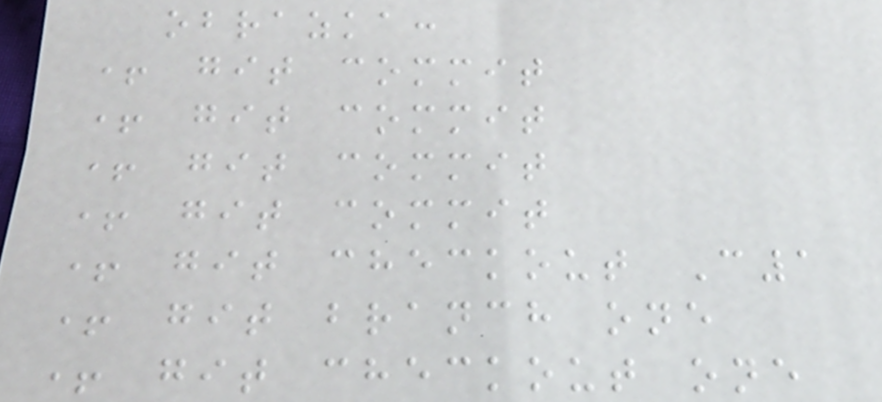obrazka:
+ git commit
+ git commit
+ git commit
+ git commit
+ git checkout C1
+ git branch one
+ git checkout one
